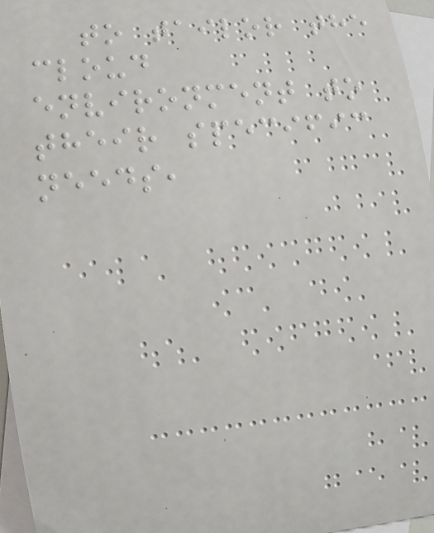to tailor the
cloud
environment to
their specific
needs,
